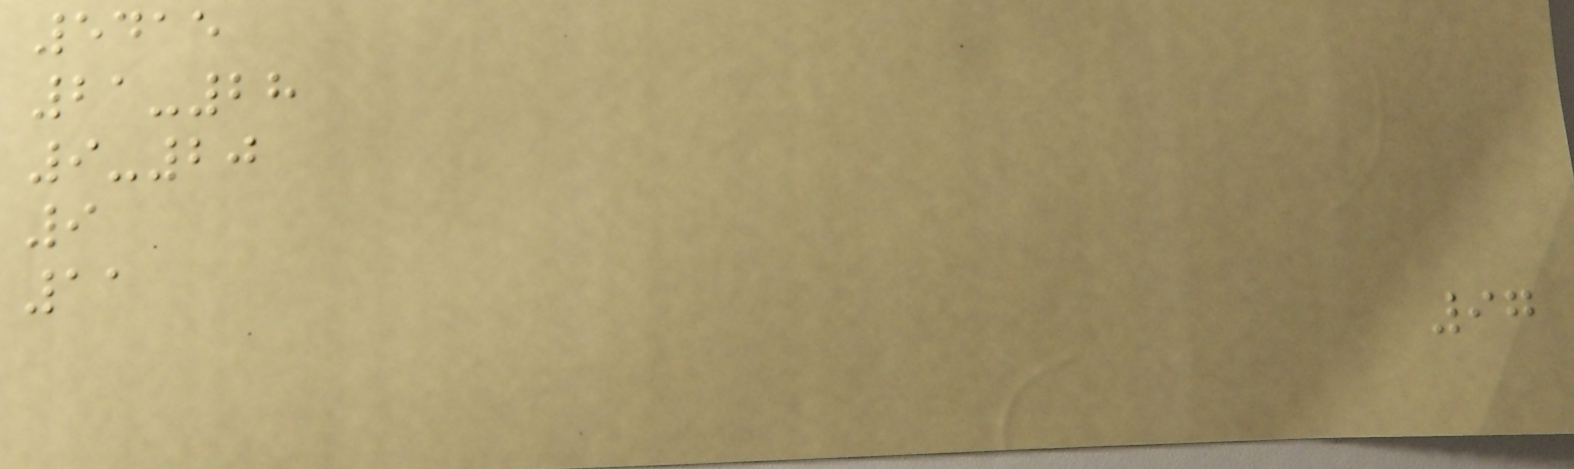5415
21-28
9-20
9
11
97
